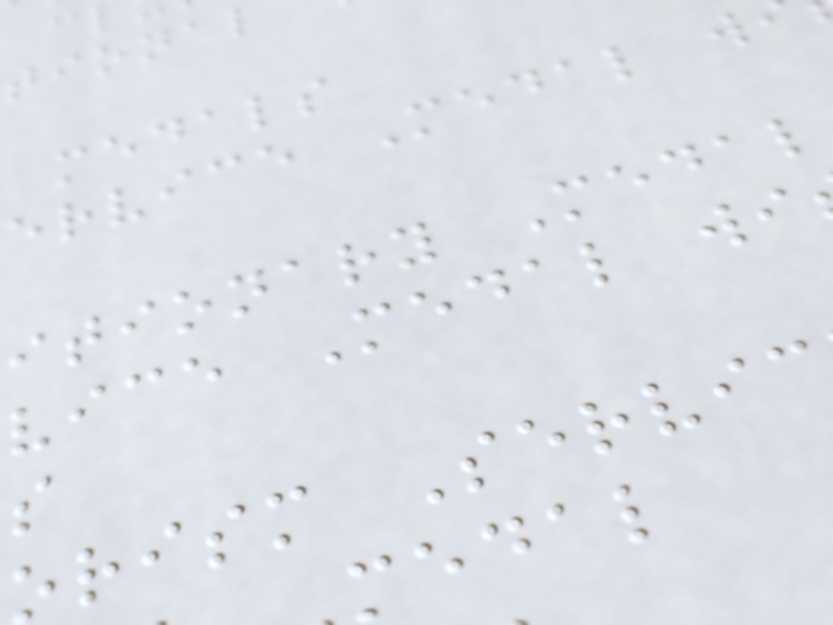ervice Medal w
itionary Medal
vice Medal wi
rism Servic
